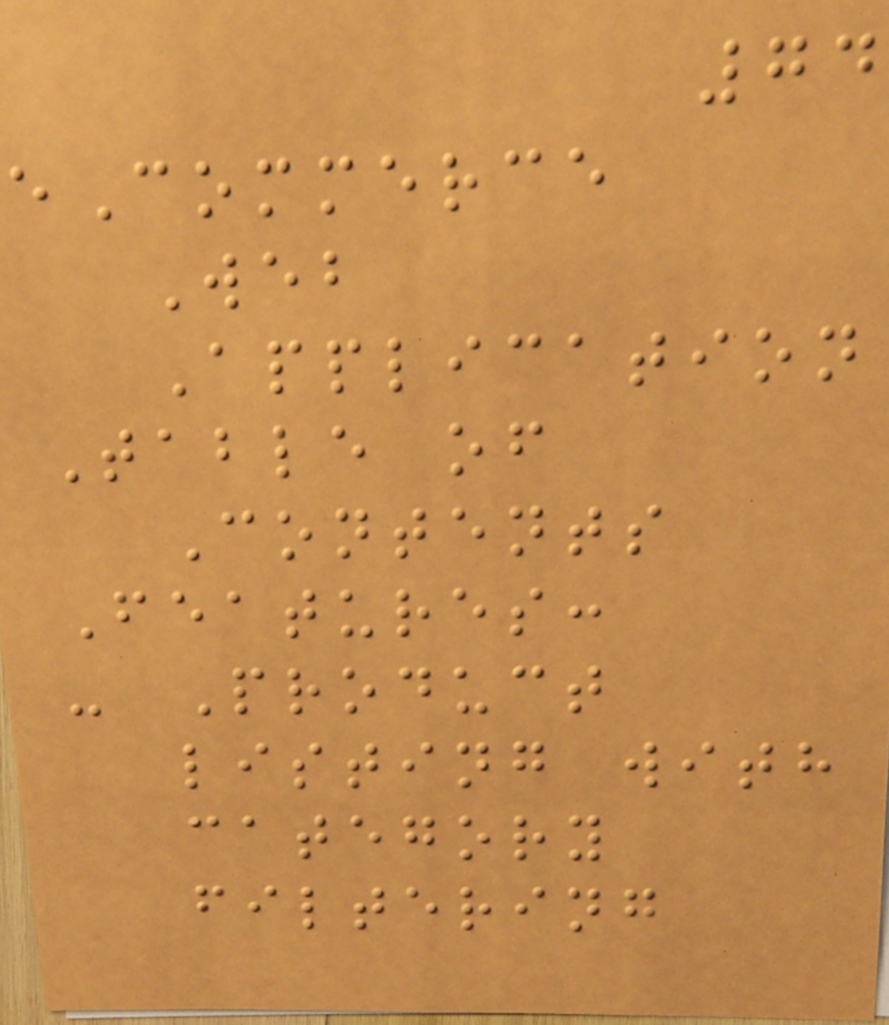74
eCommerce
Web
Application
Table of
Contents
Features:
- Product
listing with
category
filtering
